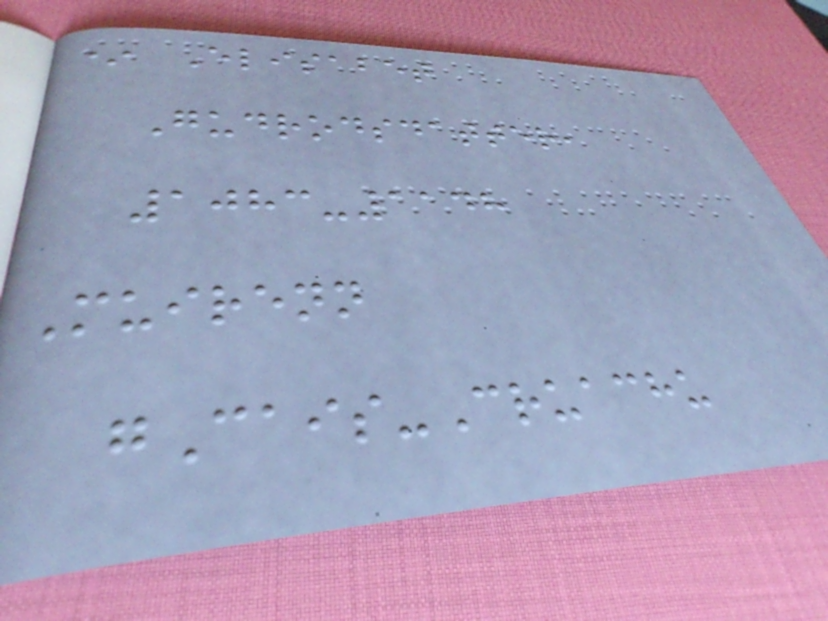* Elisabet
Gudrodsdatter,
1083-1148
Muirenn
gCais-Cruachu
